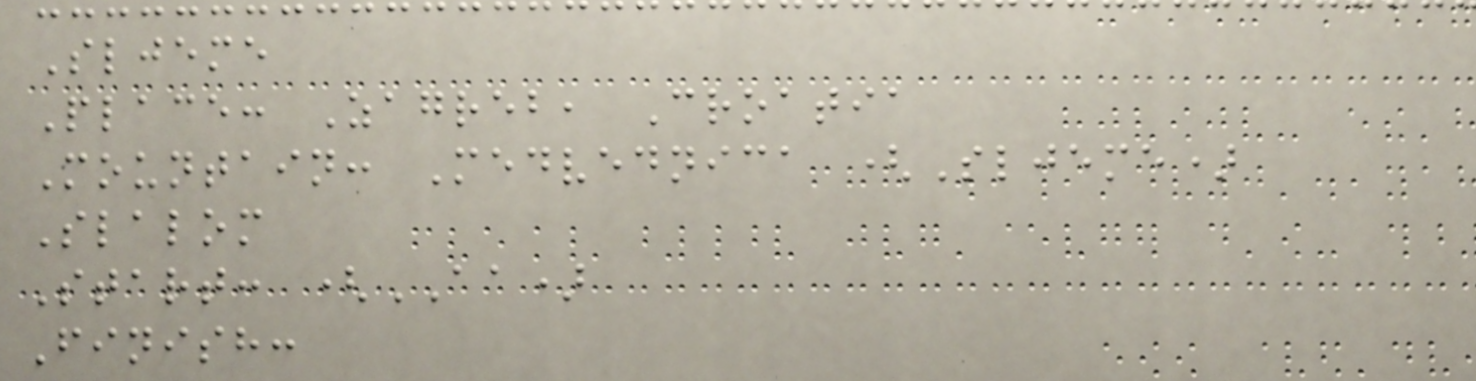Sljeme
Place: Zagreb, Croatia
Mountain: Medvednica (Sljeme)
Slalom
Start: (AA)
Finish:
